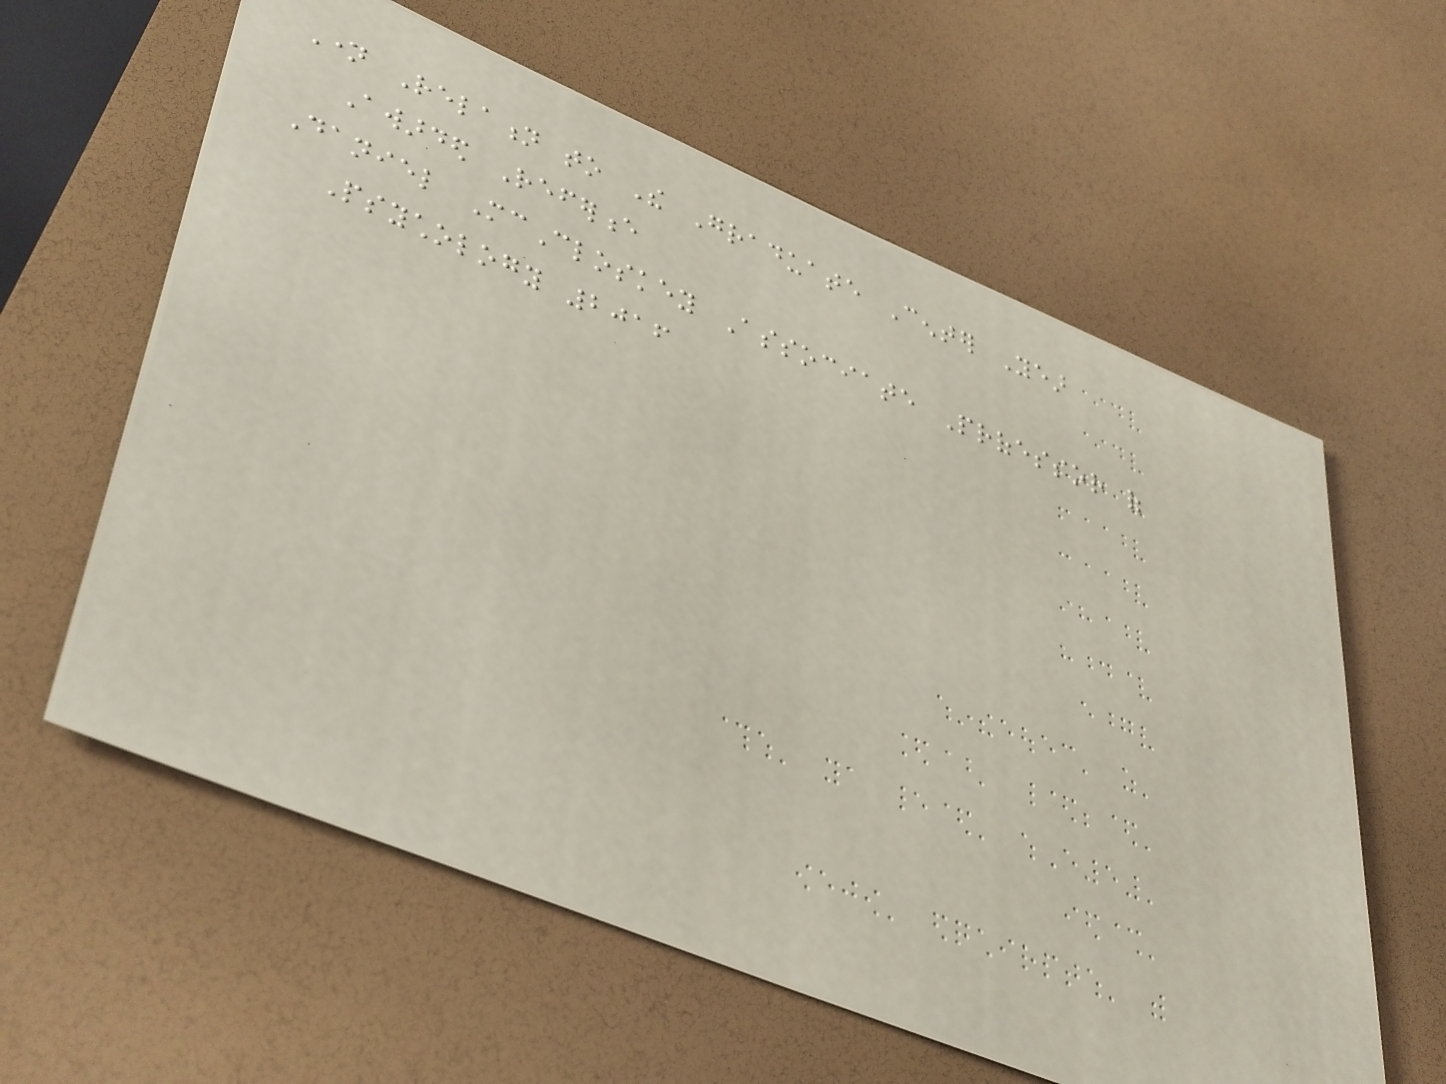Name Relation to The Graduate Center Year
Awarded Reference
Daniel McCloskey Associate Professor of
Psychology 2016
